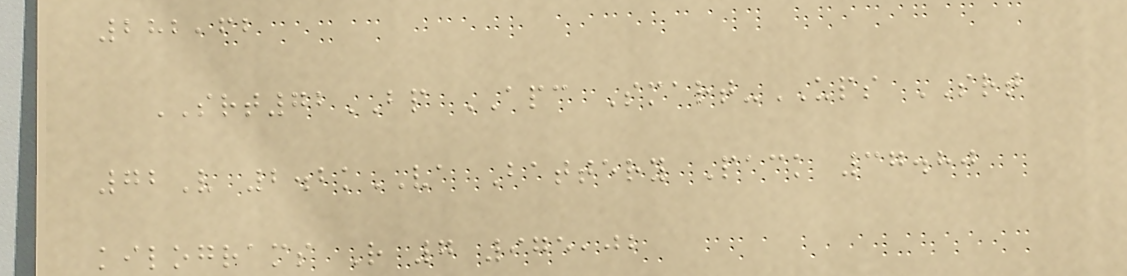282,62
SRT72BP APC Smart-UPS SRT
72V 2.2kVA Battery Pack 37.80
kilograms R 7 975,02
